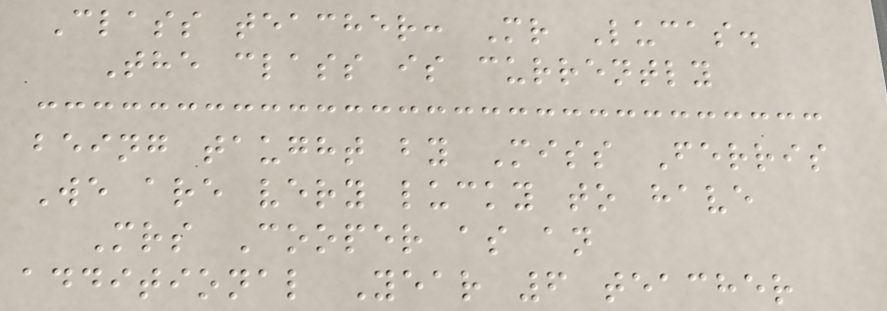Class teacher: Mr Lucas.
The class is currently
being taught by Miss Ferris
We are very lucky to have
Mrs Cooper as an
additional Year 6 teacher
